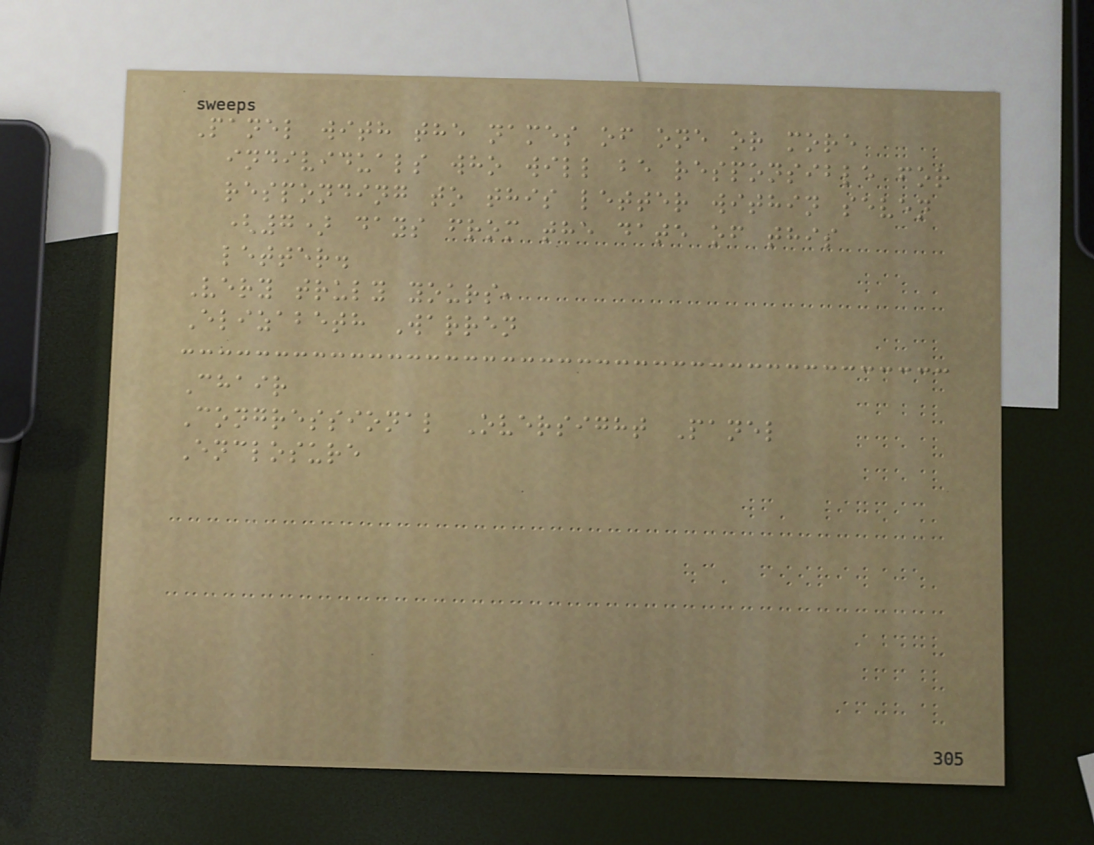Panel with the names of one or more
individuals who will be responsible for
responding to this letter within seven
(7) days from the date of this
letter.
Very truly yours,
Elizabeth Warren
Chair
Congressional Oversight Panel
Enclosure
